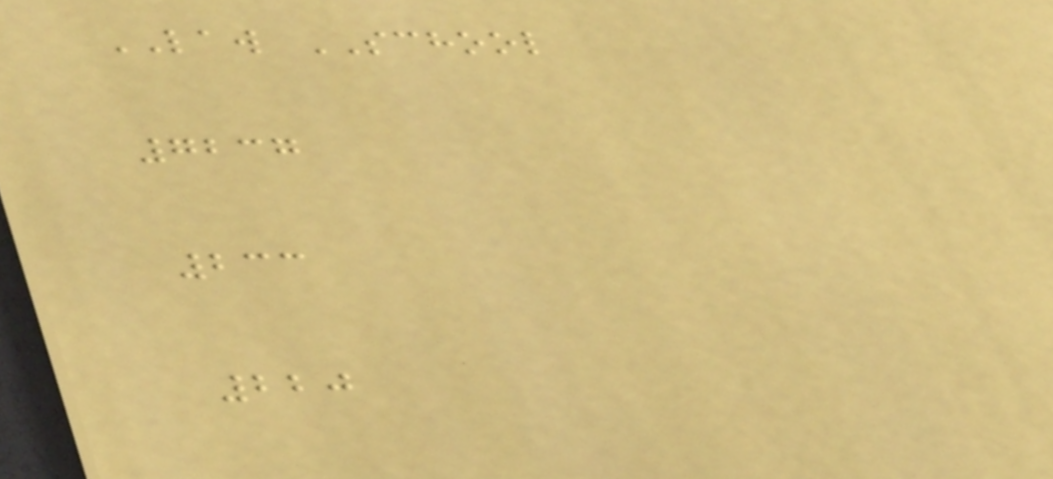LAW SCHOOL
7237
233
220
